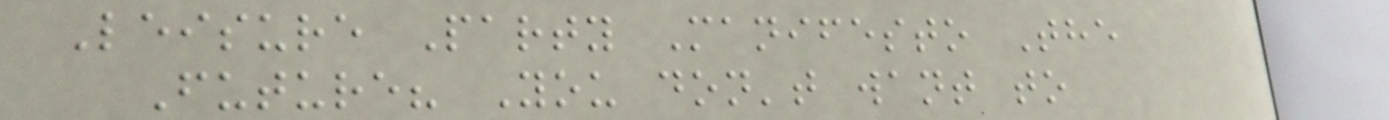Leisure Party Manifesto The
Future? You don't want to
